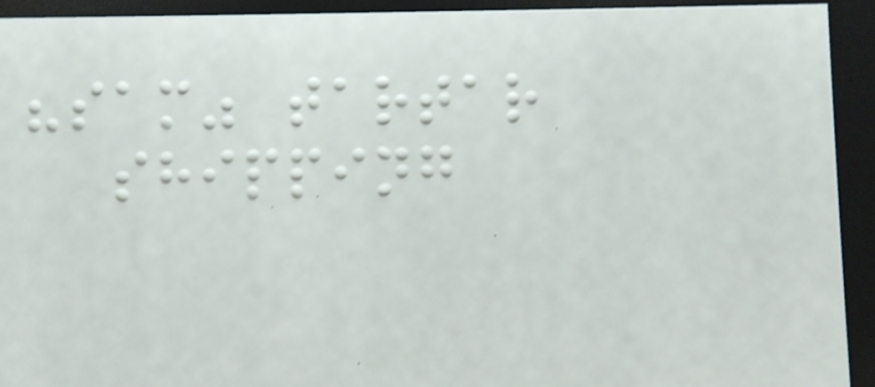"sam" tartar
shipping
